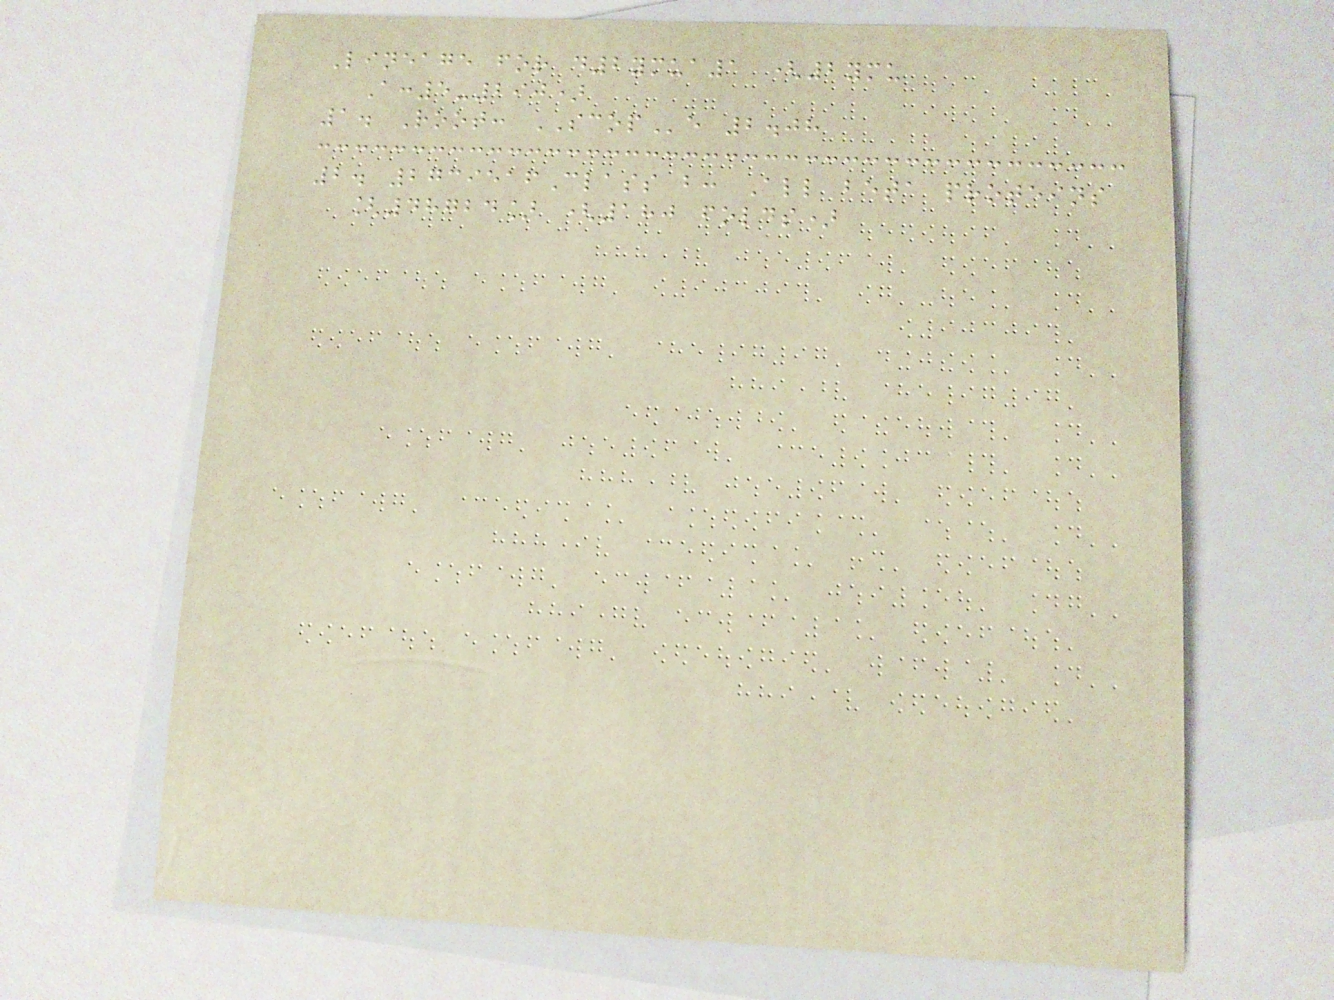Lineage for d2ymua1 (2ymu
A:5-290)
1. Root: SCOPe 2.08
2. 2739516Class b: All beta proteins
[48724] (180 folds)
